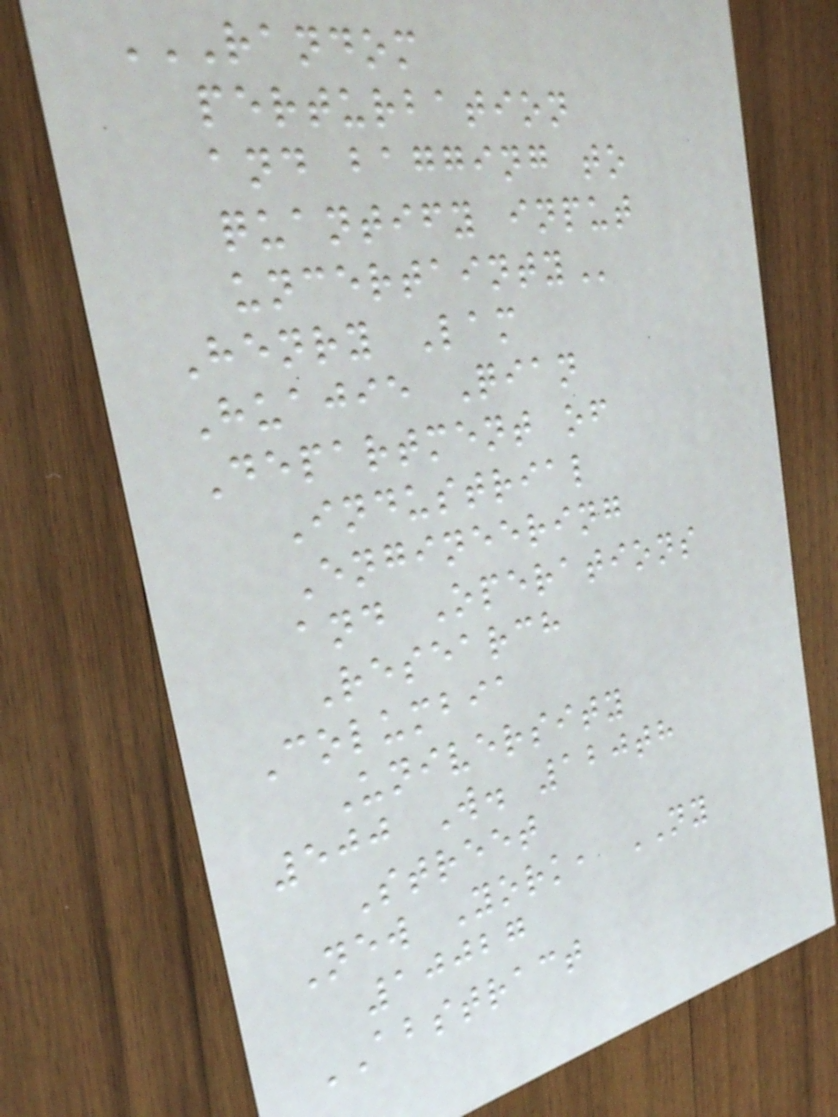RANDOM
PERTURBATION
AND BAGGING TO
QUANTIFY INPUT
UNCERTAINTY
Henry Lam
Huajie Qian
Department of
Industrial
Engineering
and Operations
Research
Columbia
University
500 W. 120th
Street
New York, NY
10027
ABSTRACT
